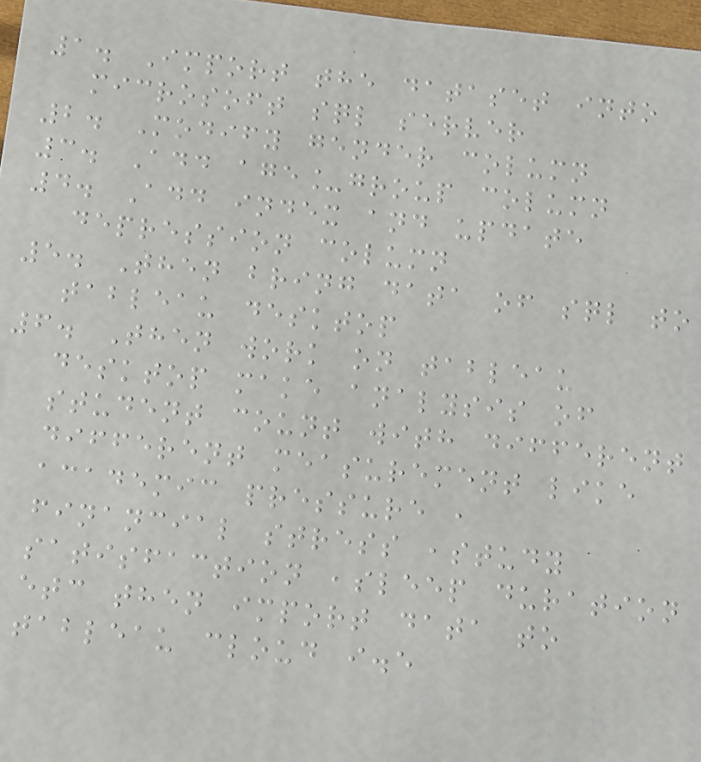1. Import the dataset into
microsoft sql server
2. Modify gender column
3. Add age_group column
4. Add index and update
depression column
5. Then bring data of sql to
tableau desktop
6. Then work on tableau
desktop make analysis of
student count with different
different measurement like
academic pressure ,
financial stress ,study
satisfaction ,sleep duration
etc then import data to
tableau cloud i.e
